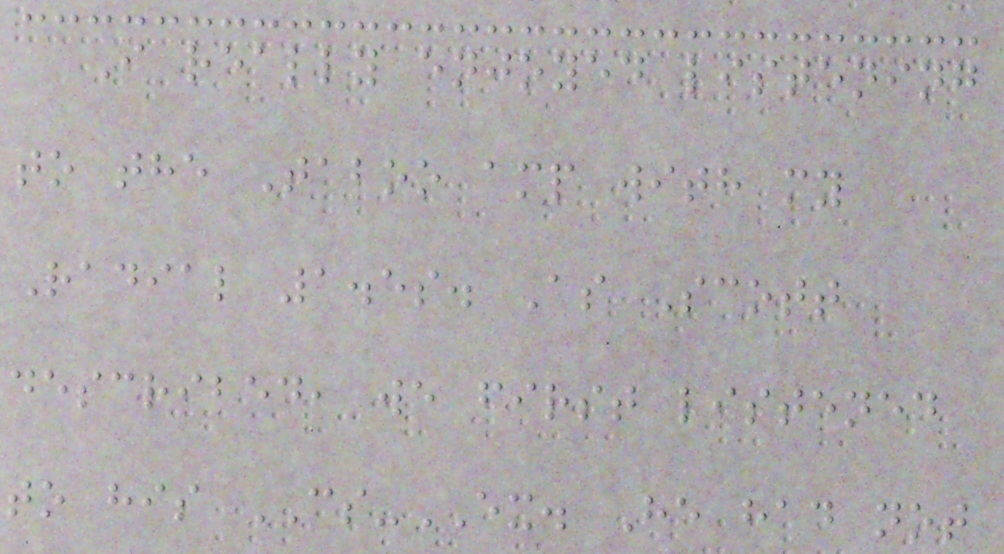I really enjoyed listening
to the Taboo amp with my
Radial 1.5s. As Scott
described, we first listened
to his CS-EX. He had not
